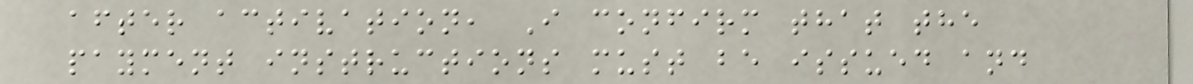after activation, I confirm that the
payment instructions must be issued and
